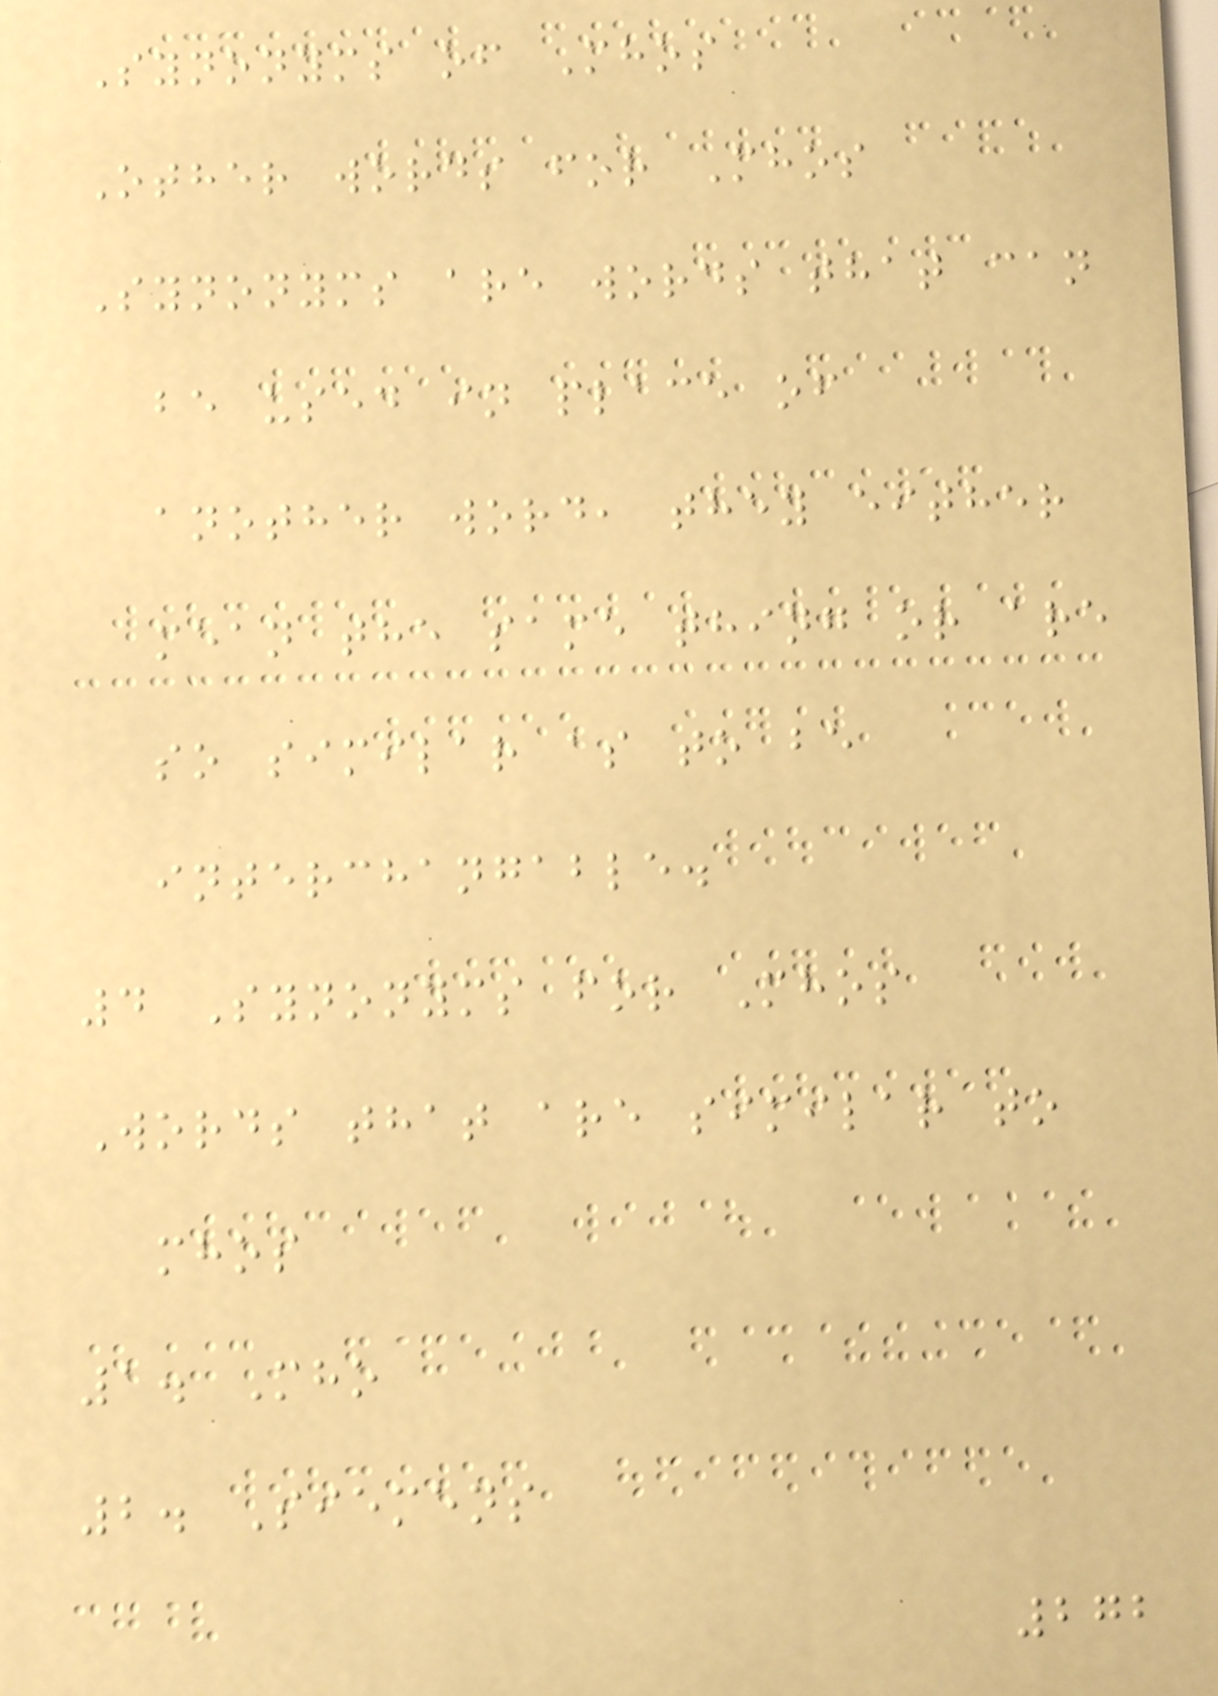Synonyms of Mhos
Other words for Mhos
Synonyms are words that can
be used in place of
another word, they either
mean the same thing or are
so similar as to be
interchangable.
4 Synonyms for Mhos
Words that are similar to
mhos
1. Mho
2. Siemens
272
